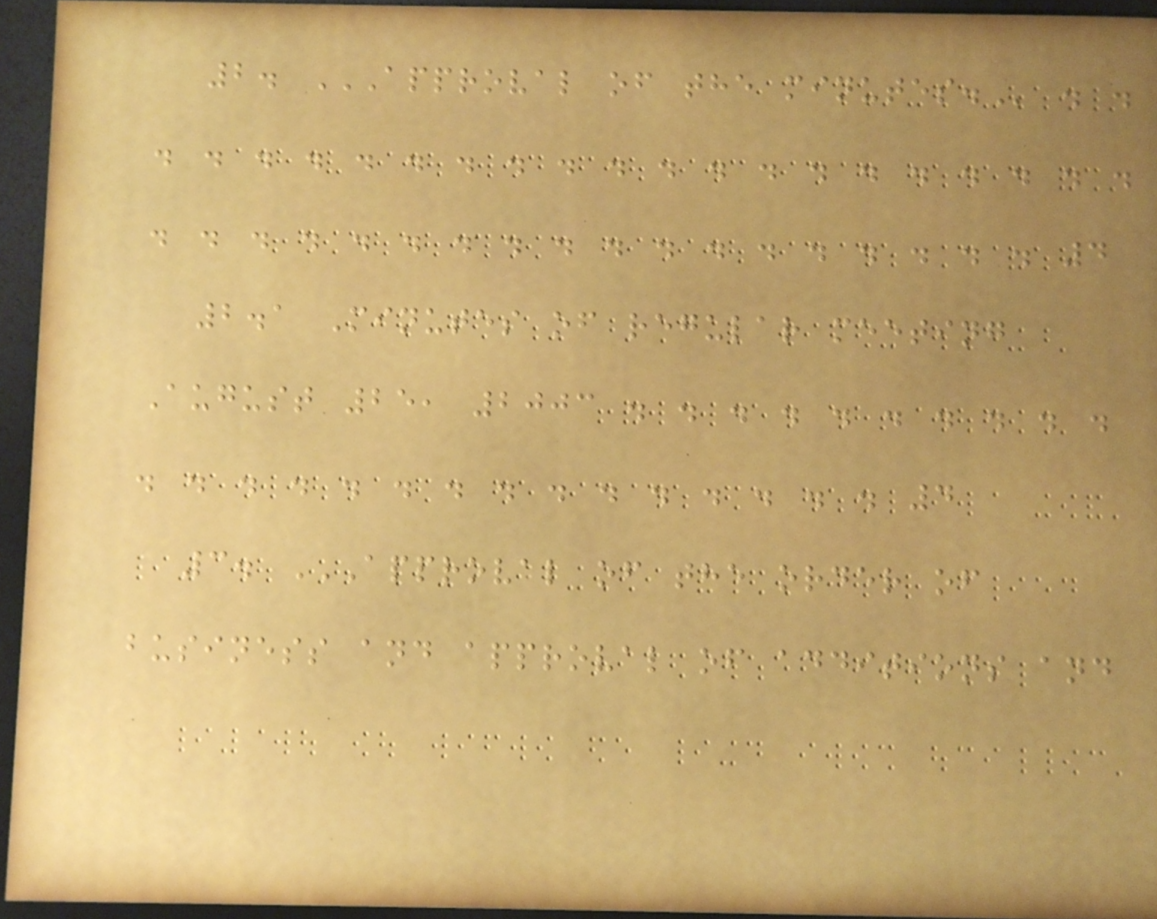2. APPROVAL OF THE MINUTES. . .
. . . . . . . . . . . . . . . . . . . .
. . . . . . . . . . . . . . . . . . 4
2.1 Minutes of regular meeting
August 25, 2003 . . . . . . . . . .
. . . . . . . . . . . . . . . 4
3. APPROVAL OF THE ORDER OF
BUSINESS AND APPROVAL OF ADDITIONS AND
